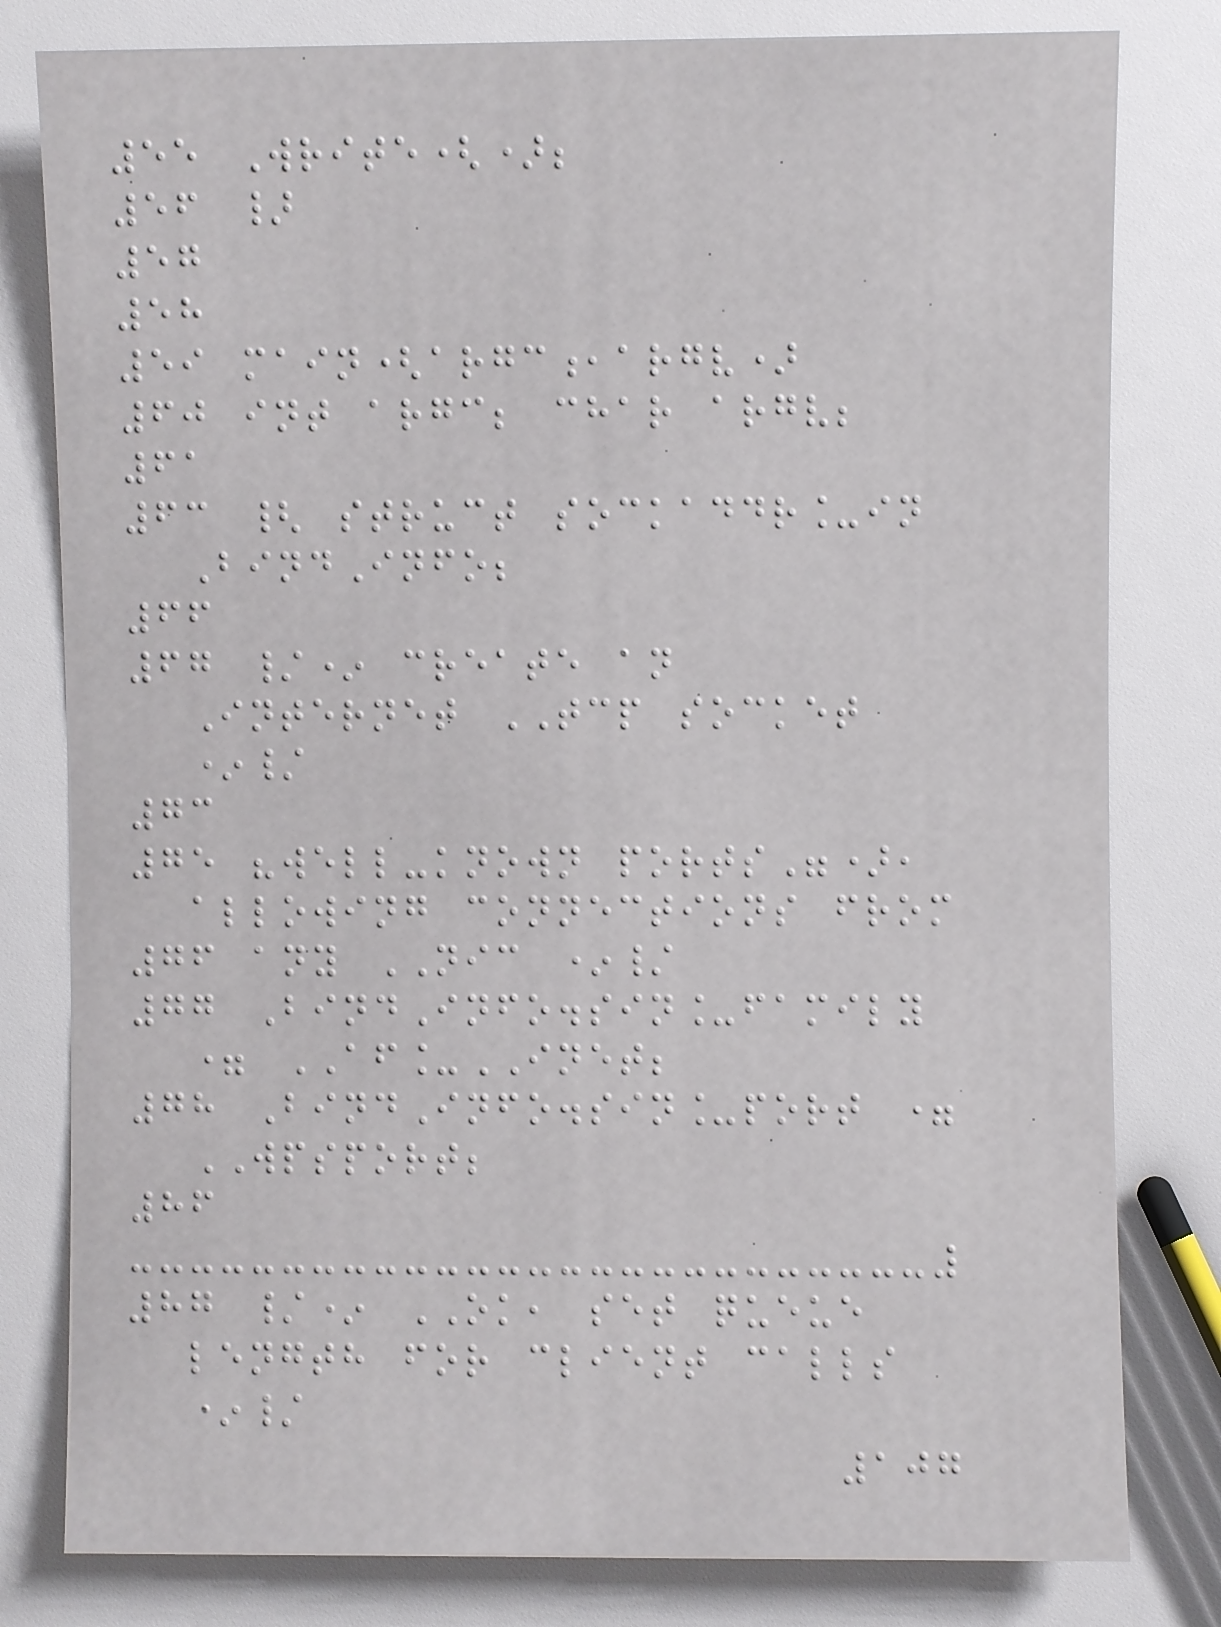55 Write();
56 }
57
58
59 main(argc,argv)
60 int argc; char argv;
61
63 { struct sockaddr_in
BindInfo;
66
67 /* create an
Internet TCP socket
*/
73
75 "well-known ports"),
allowing connections from
76 any NIC */
77 BindInfo.sin_family
= AF_INET;
78 BindInfo.sin_port =
WPSPORT;
86
87 /* OK, set queue
length for client calls
*/
107
